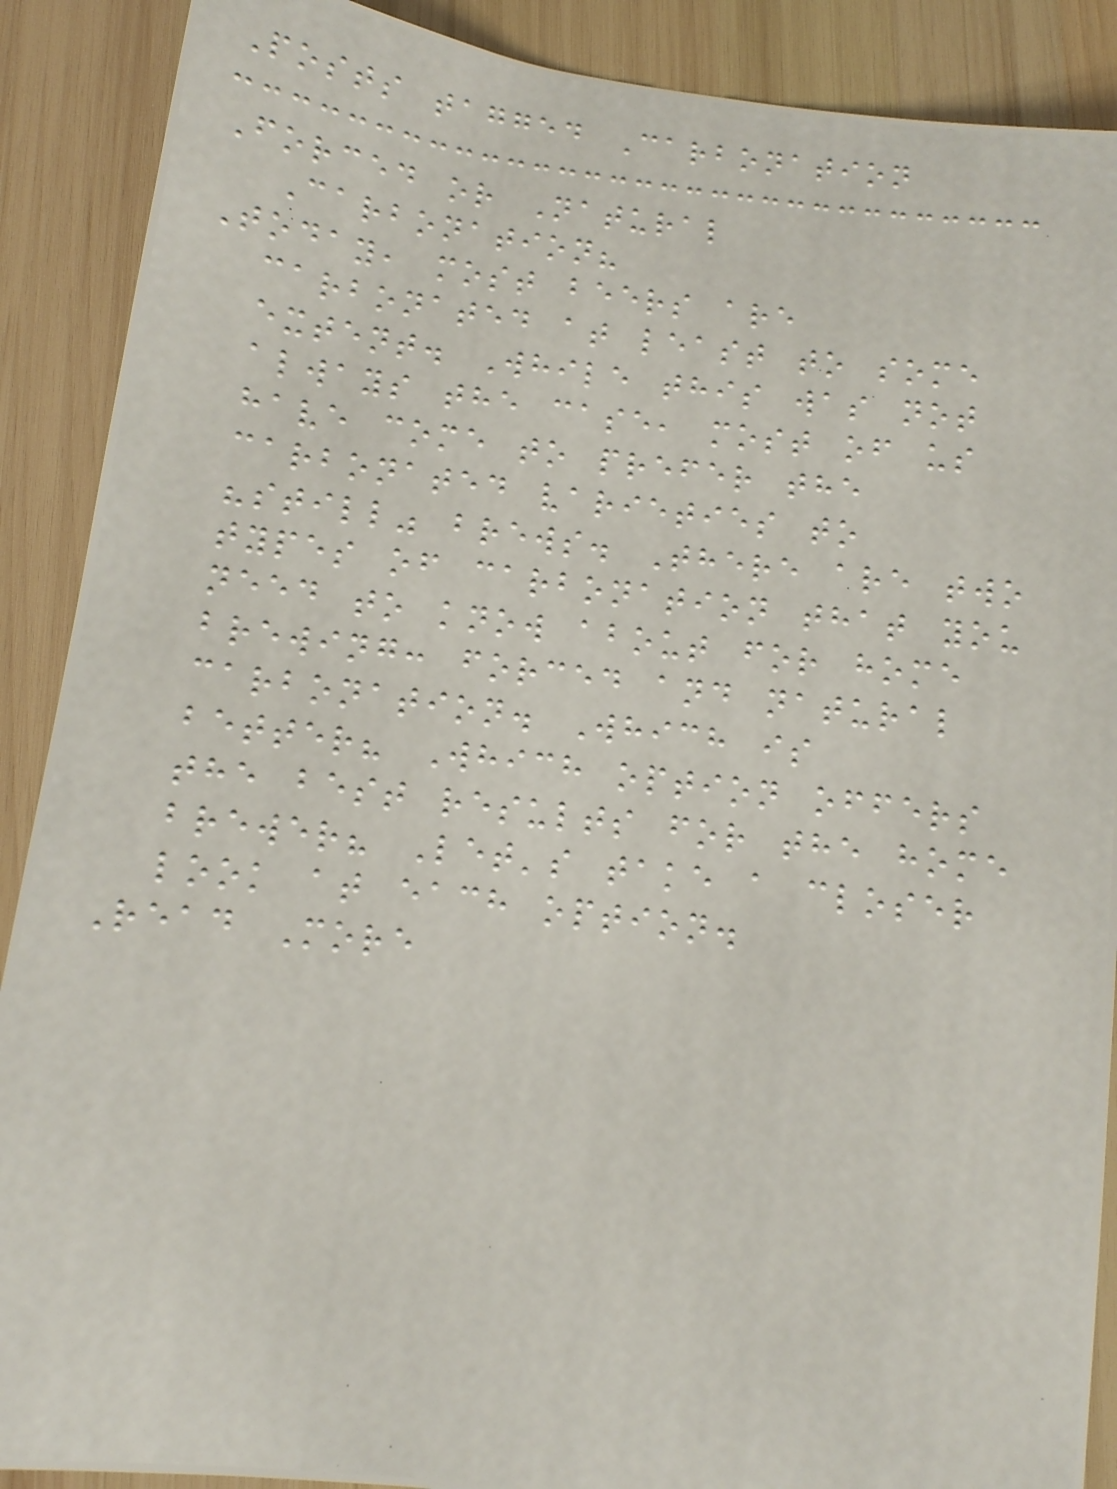Posts tagged Carbonation
Forced or Natural
Carbonation?
Today, most beers are
carbonated at least to some
extent. While this was not
always the case, most of us
have come to prefer the
carbonated varieties to
"still" brews. There are two
types of carbonation that you
need to know about for home
brewing: forced and natural
carbonation. Which is
better? Which option offers
the best results for the home
brewer? Let's take a closer
look at each option.
Read More
